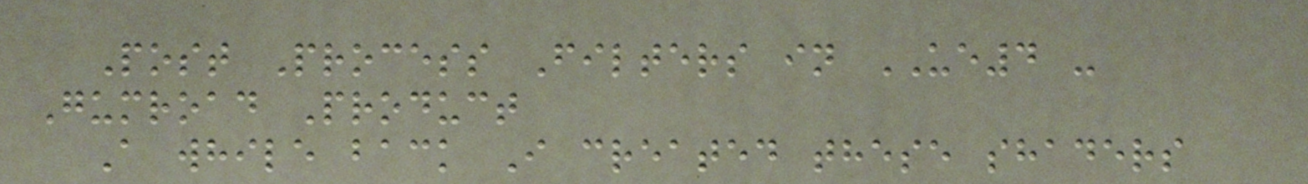Post Process Filters in UE4 -
Gumroad Product
A while back I created these shaders
